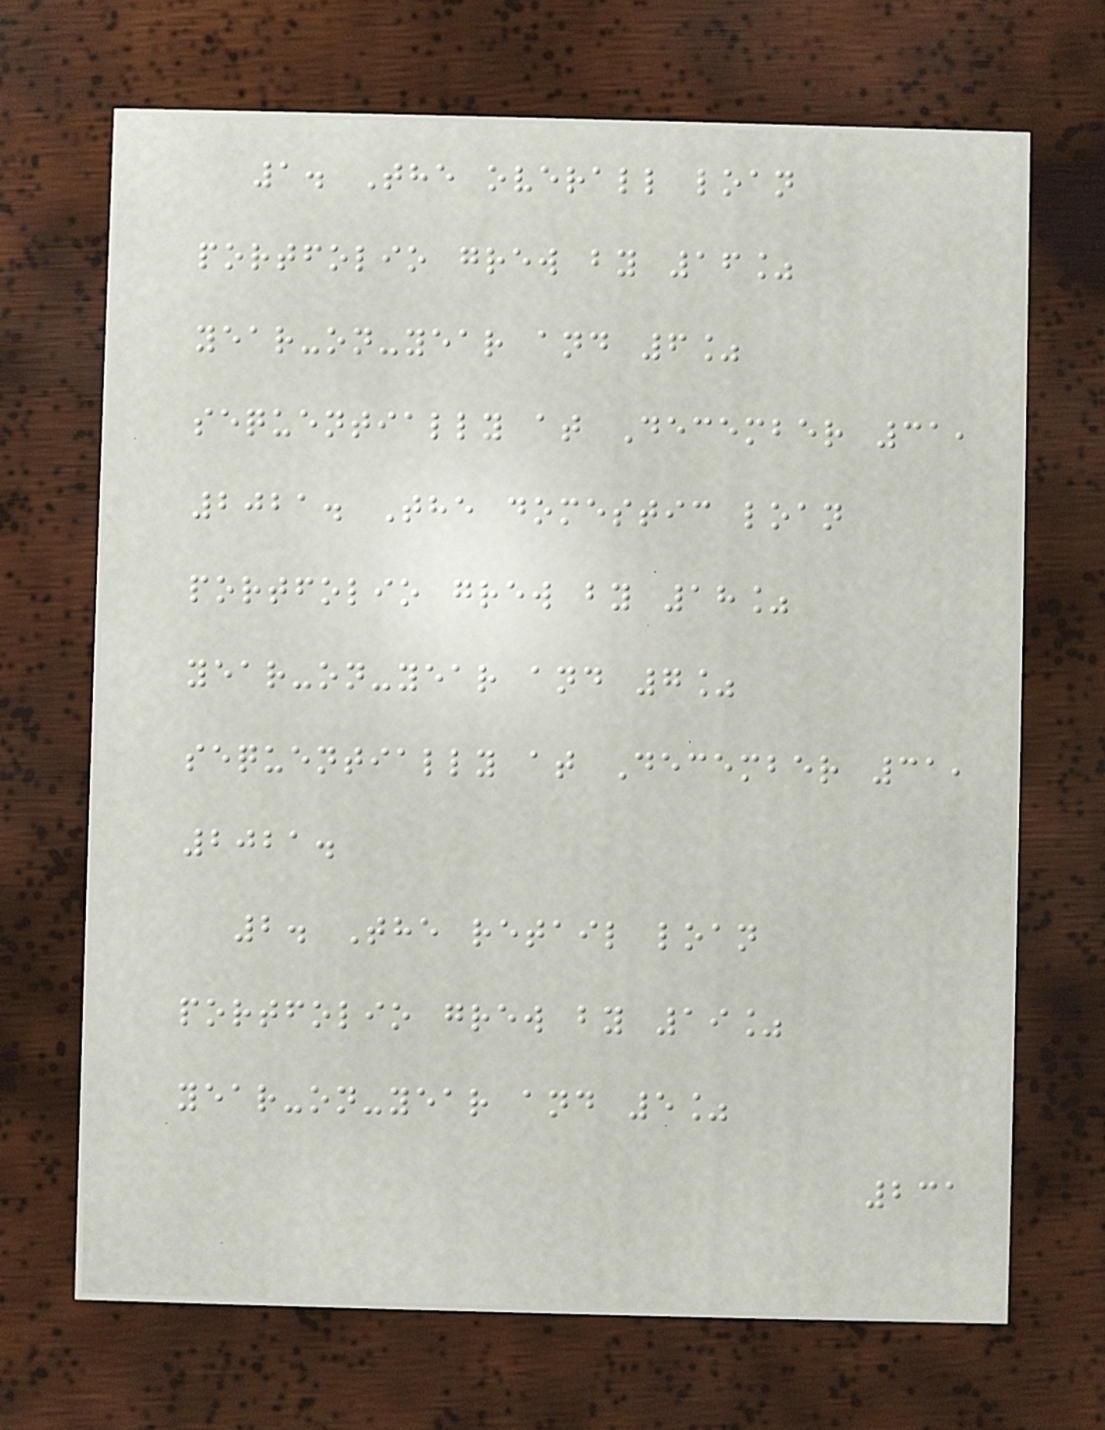1. The overall loan
portfolio grew by 16%
year-on-year and 6%
sequentially at December 31,
2021. The domestic loan
portfolio grew by 18%
year-on-year and 7%
sequentially at December 31,
2021.
2. The retail loan
portfolio grew by 19%
year-on-year and 5%
231
